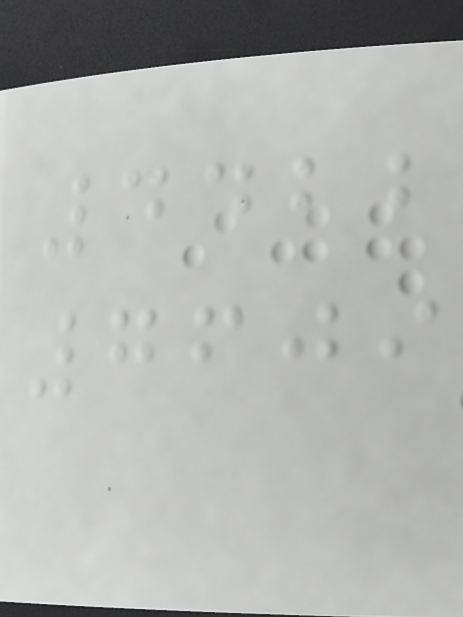4422
7609
